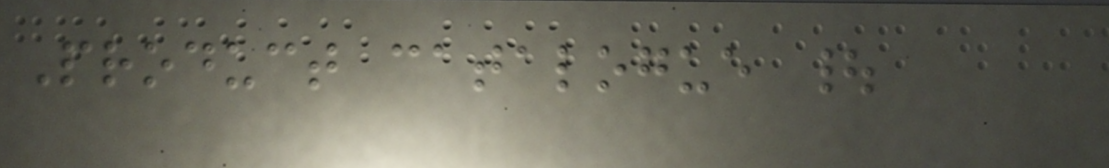Product catalogue |
